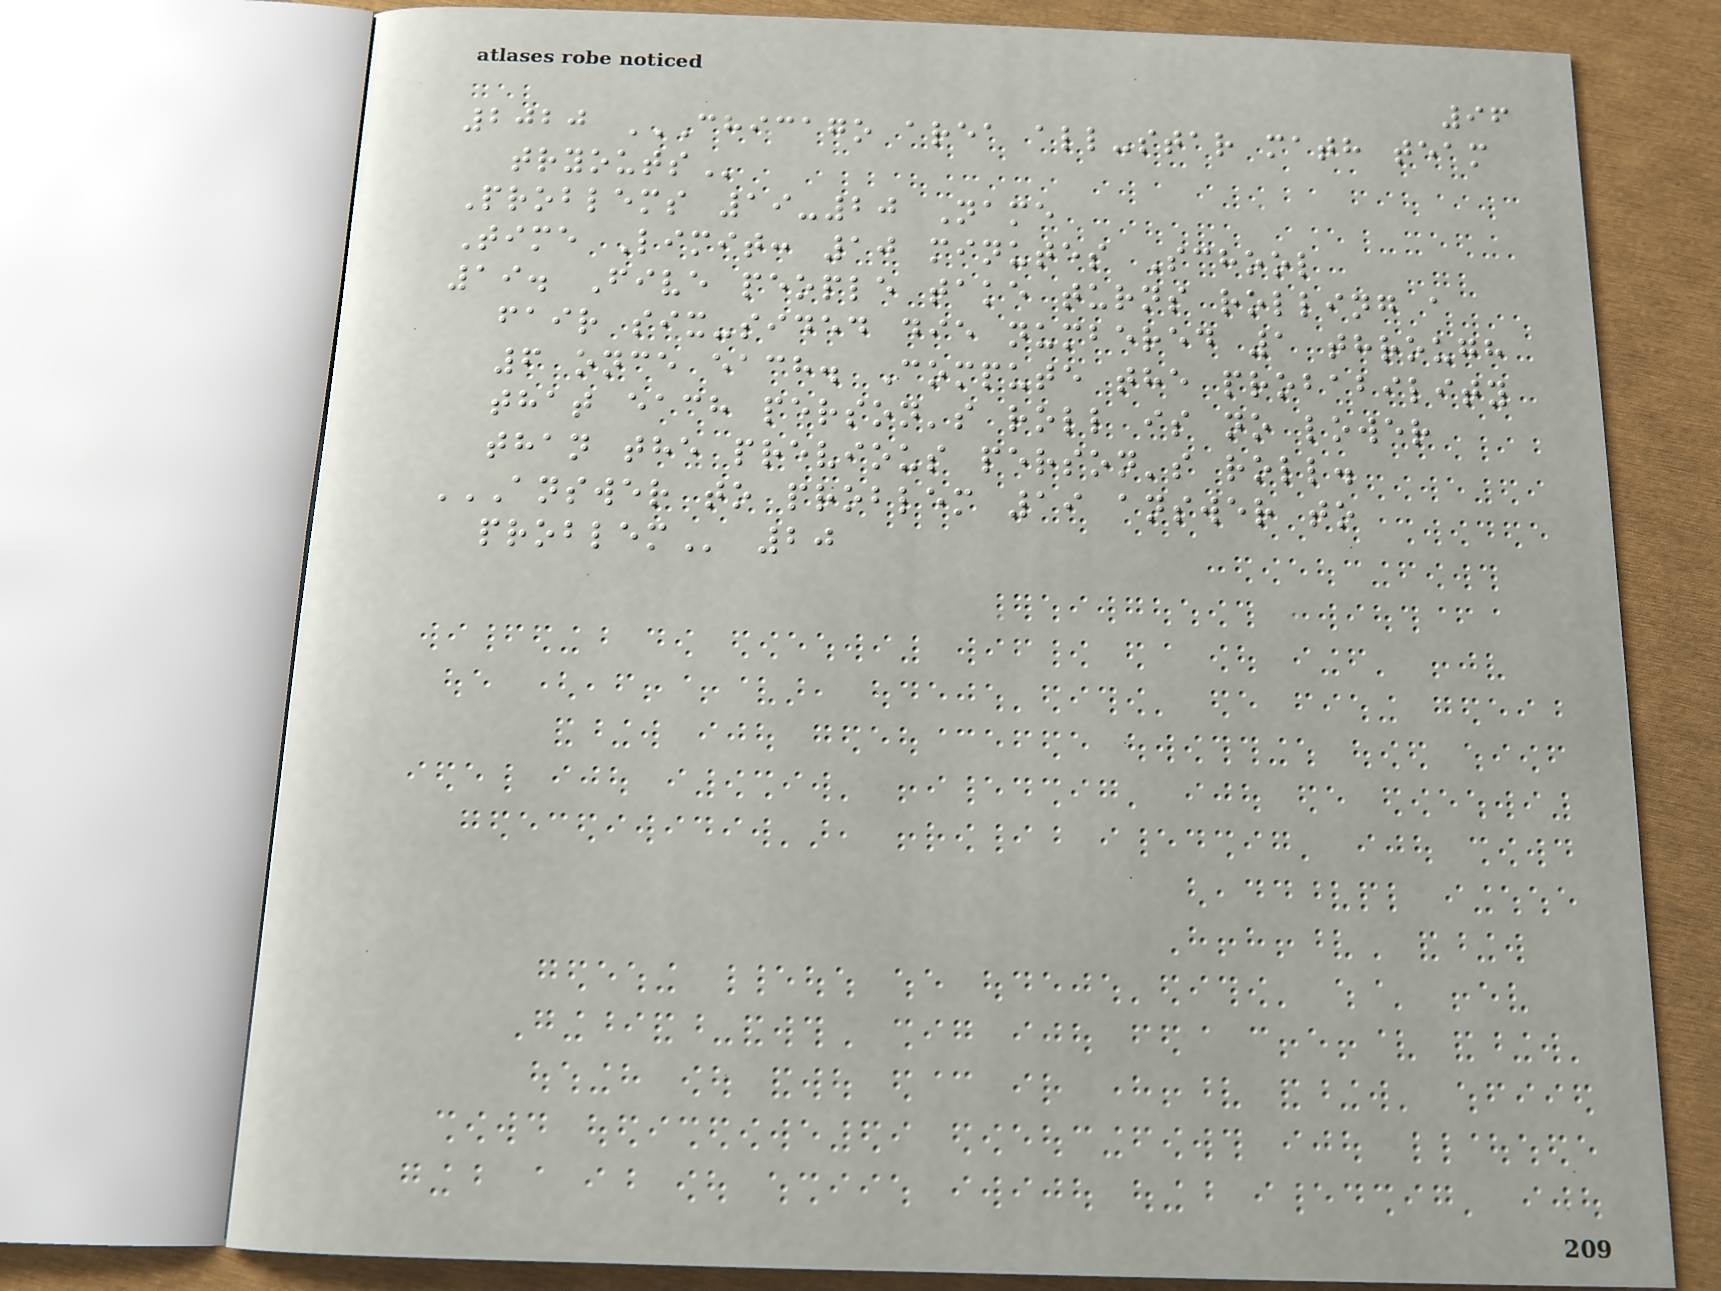96
2020 CHICAGO AREA ALL-STAR MATH TEAM
TRYOUTS
Problems 19-20 Name
Time Limit: 10 minutes School
19. Five people take turns rolling a
fair six-sided die numbered 1 through
6 once each. Compute the probability
that each person's roll is no lower
than the previous person's roll.
ANSWER TO PROBLEM 19 ANSWER TO
PROBLEM 20
